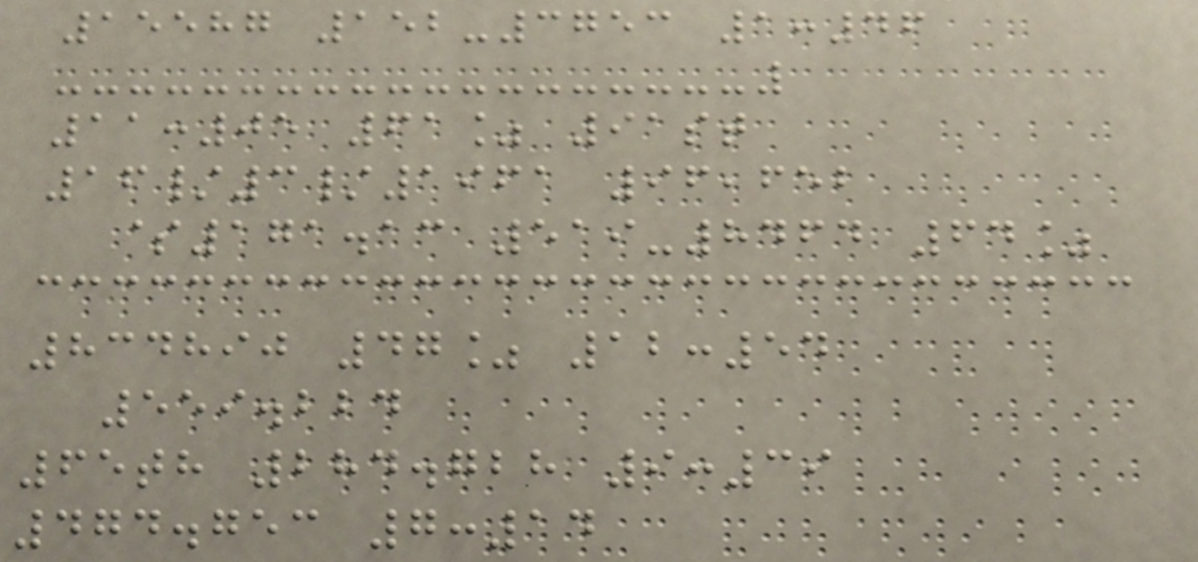15587 152-3753 1:46
11:05 61% 91st
16/3/1961 96,652
$171.13 519-8464 64%
834890 47% 12:54
559.224
65th 284.728 9:39
474.753 7:14
